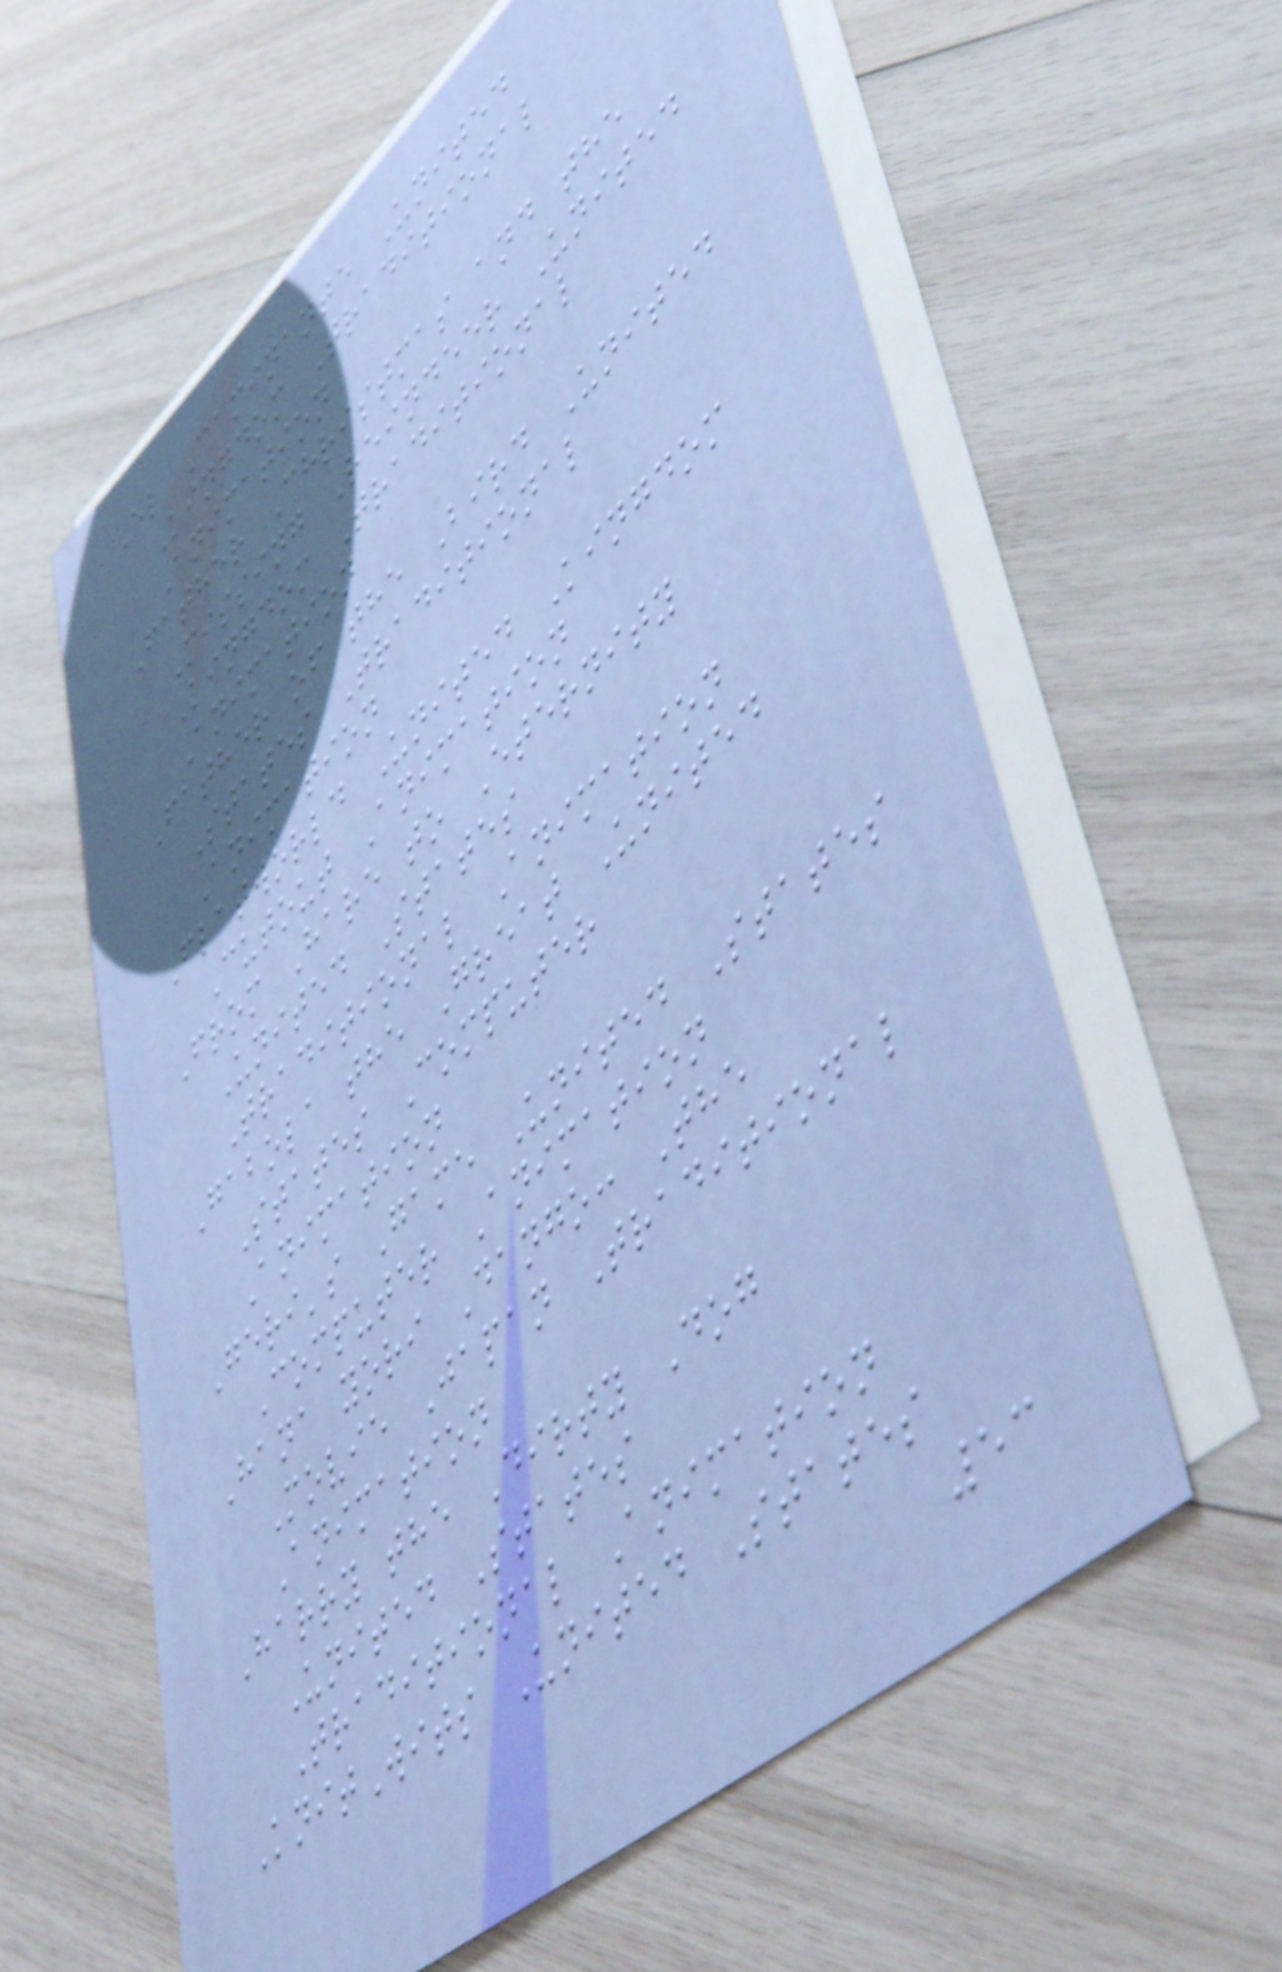El Caminante United
Kingdom Traditional
Animation
Father Christmas and the
Missing Reindeer United
Kingdom Traditional
Animation
Father of the Bird United
States Traditional
Animation
Flatworld United Kingdom
Cutout Animation
From Hare to Eternity
United States
Traditional Animation
Gabola the Great United
States Computer
Animation
Geri's Game United States
Computer Animation
Hana yori Dango: The
Movie Japan Traditional
Animation
Harry the Dirty Dog
United States
Traditional Animation
KnitWits United States
53
